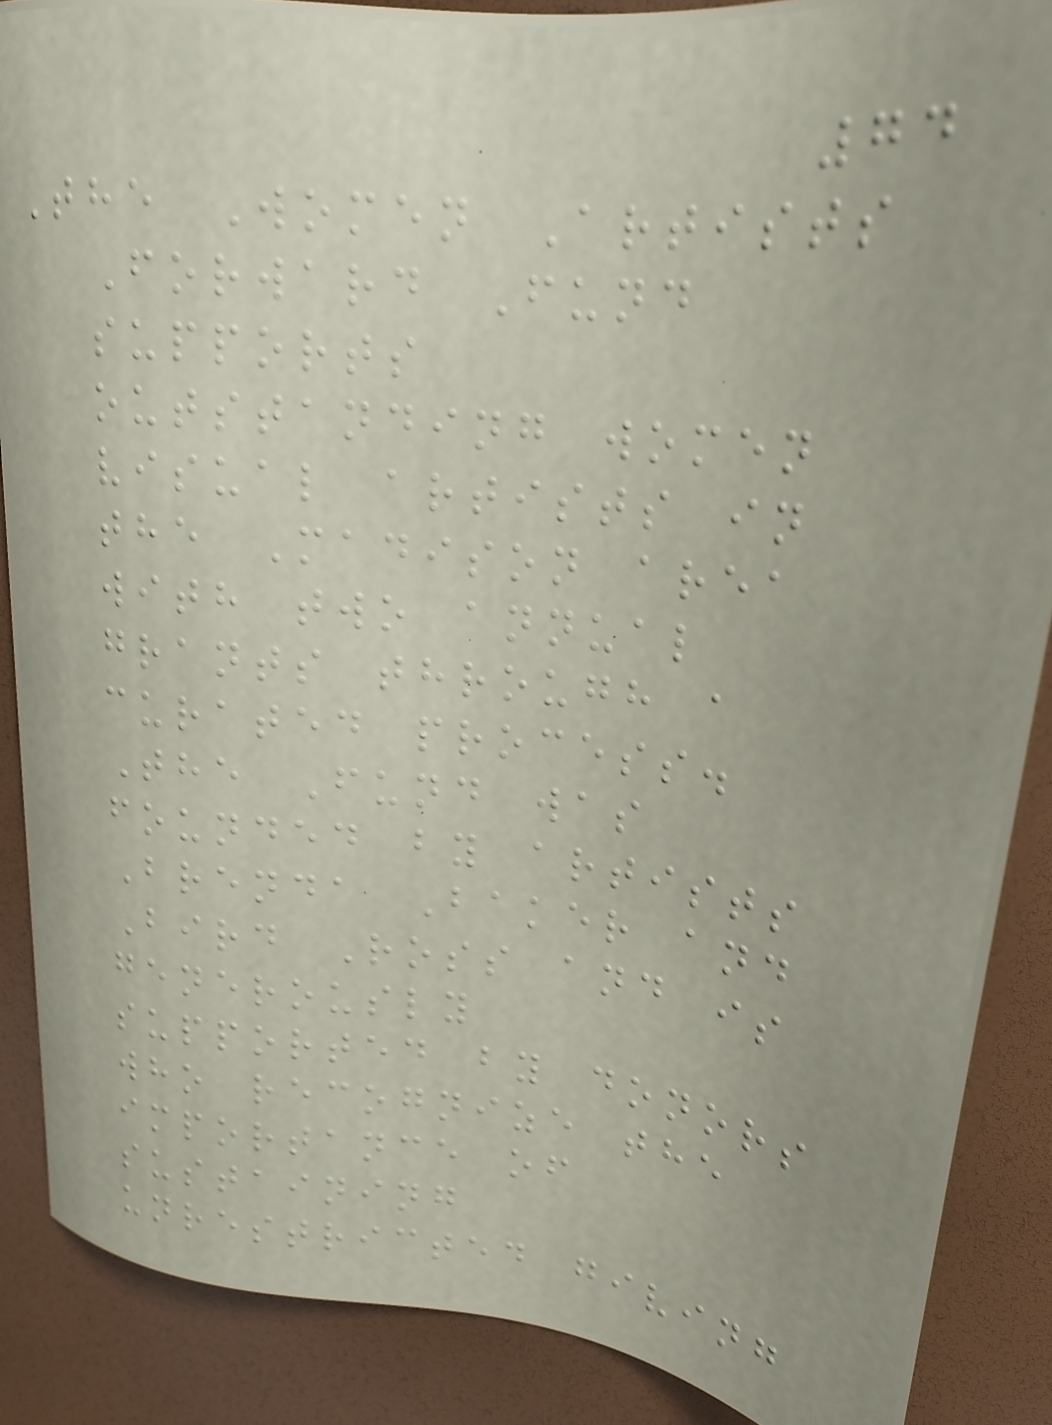74
The Women Artists
Forward Fund
supports
outstanding women
visual artists in
the Madison area
with two annual
grants through a
curated process.
The Fund was
founded by artists
Brenda Baker and
Bird Ross and is
generously
supported by donors
who recognize the
importance of
sustaining
unrestricted giving
